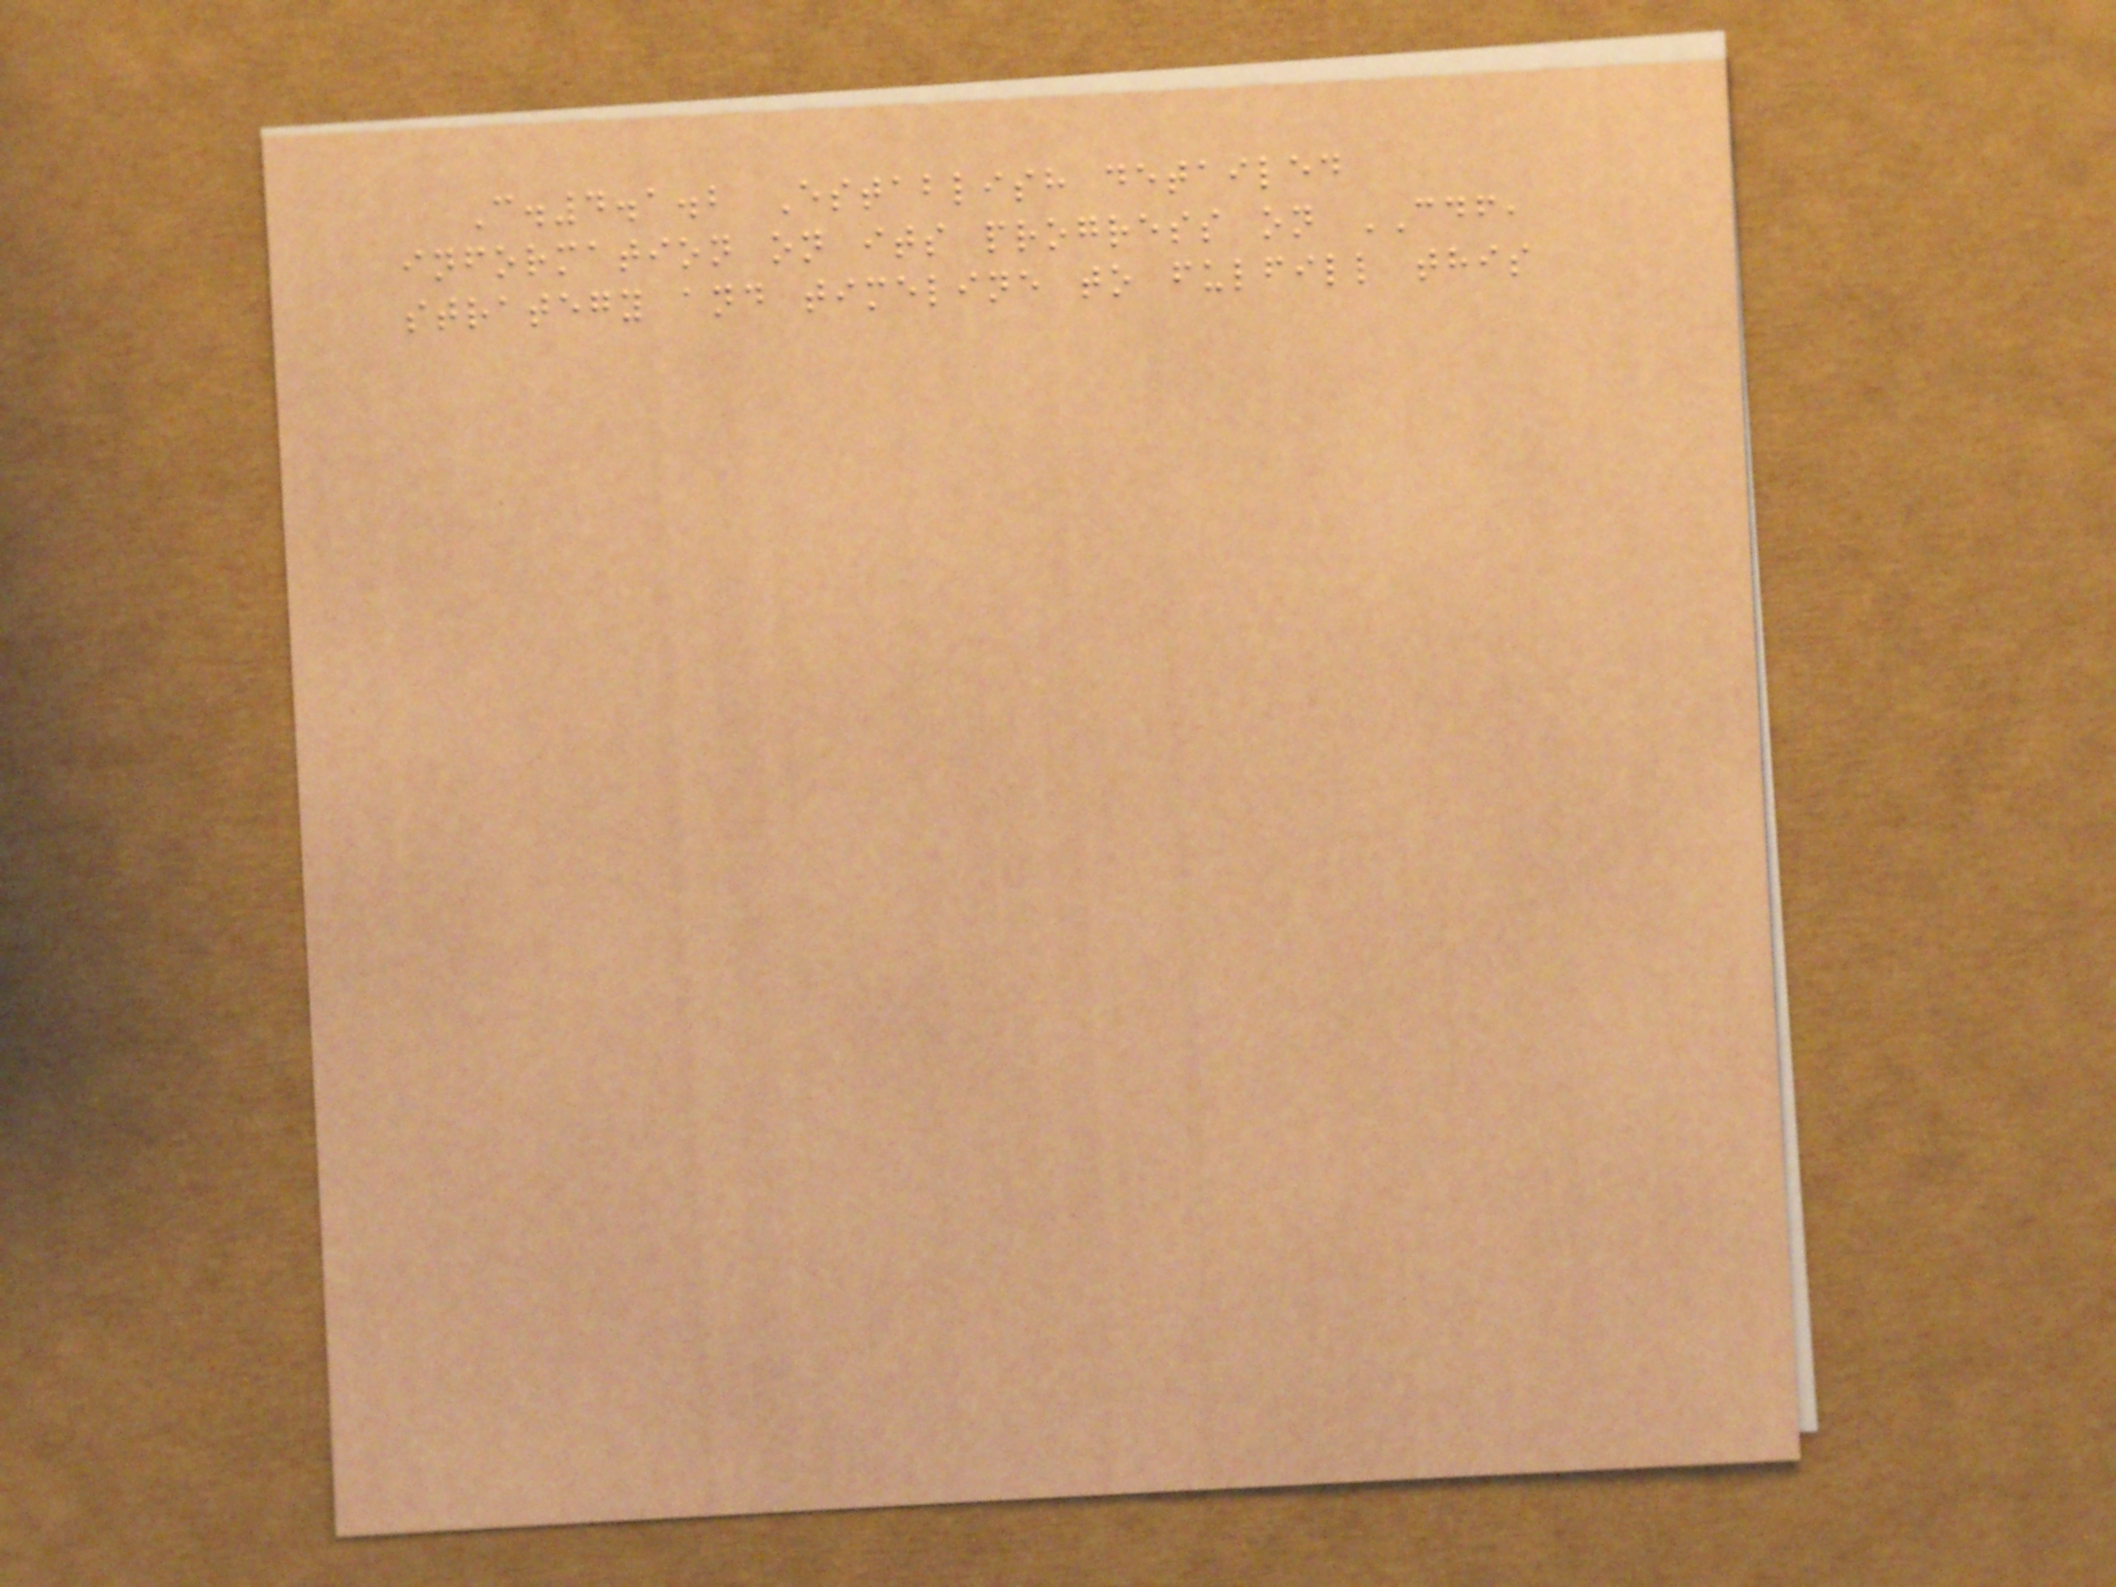C.4.1.2 Establish detailed
information on its progress on CDF,
strategy and timeline to fulfill this
